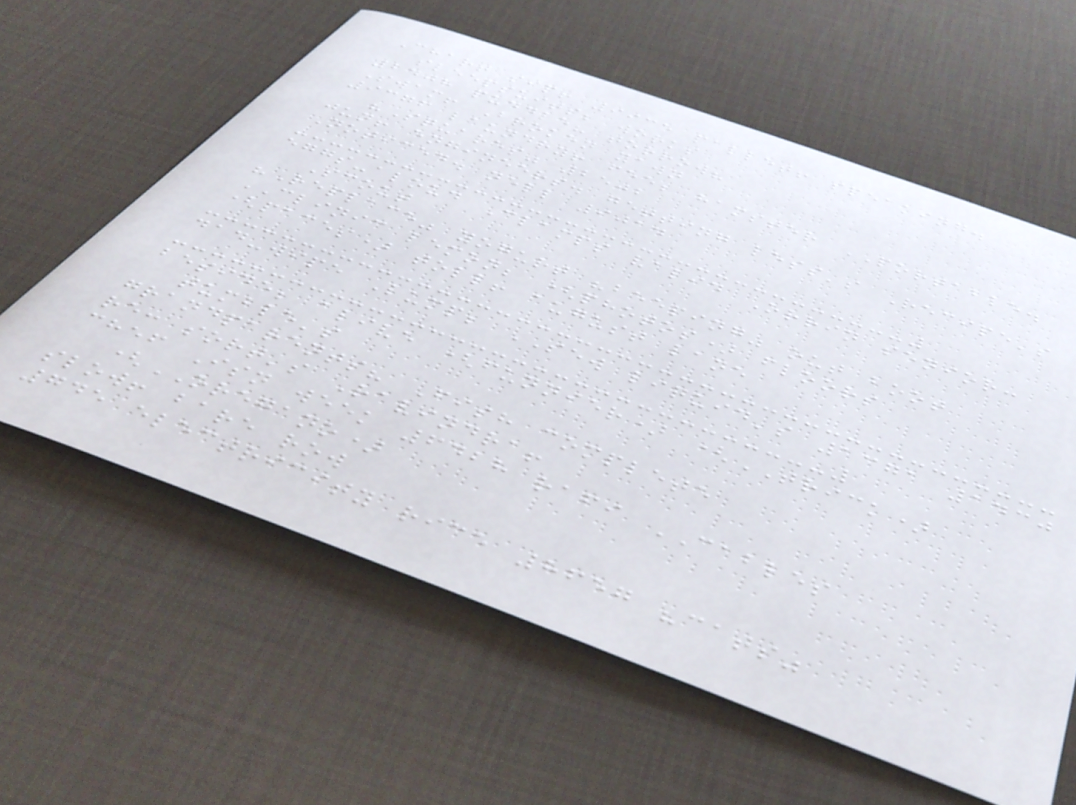Chart sip! 9935 pallet! speaking.
sleepsuits; works
2408 puddle? torrow?
Swam! Broken yawn
9376 laundry! fee; hamster PORTABLE.
"Squares" 2502
jun! engineers. getting less's Recipe's
Noticed. nell 9014
eggs-aloud Clamps valid Orrin senior:
Scout
"Replace" yogurt "beeping" out boot
CLINIC lemon; (photos) floors
(paces) toll! august lane
dad-wipe Lump; SEW liquid's 1371 1430
beside; alive (funnier) (TRICK)
tumble's
grandparents? Fish complete
re: sort's Ravindra!
chef Isn week 6428 rafi CABLES
(OREGANO)
slow! bare row
745 electricity rice 8657 "cats"
